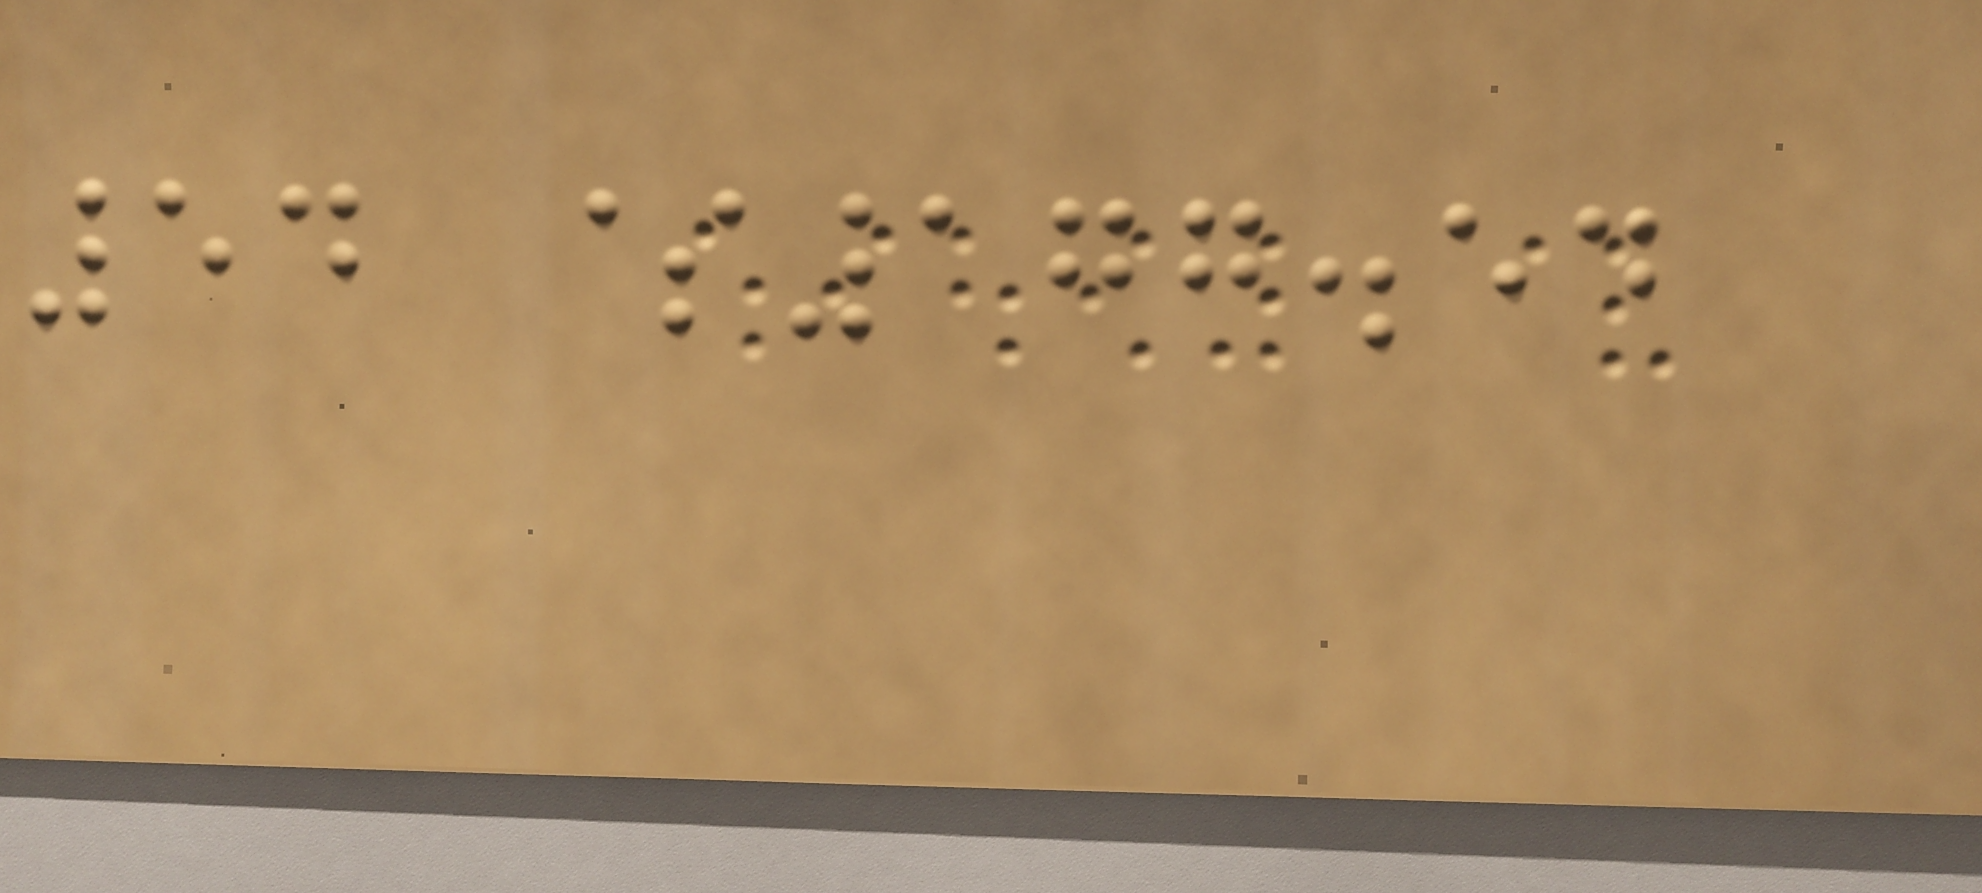54 $177.54
